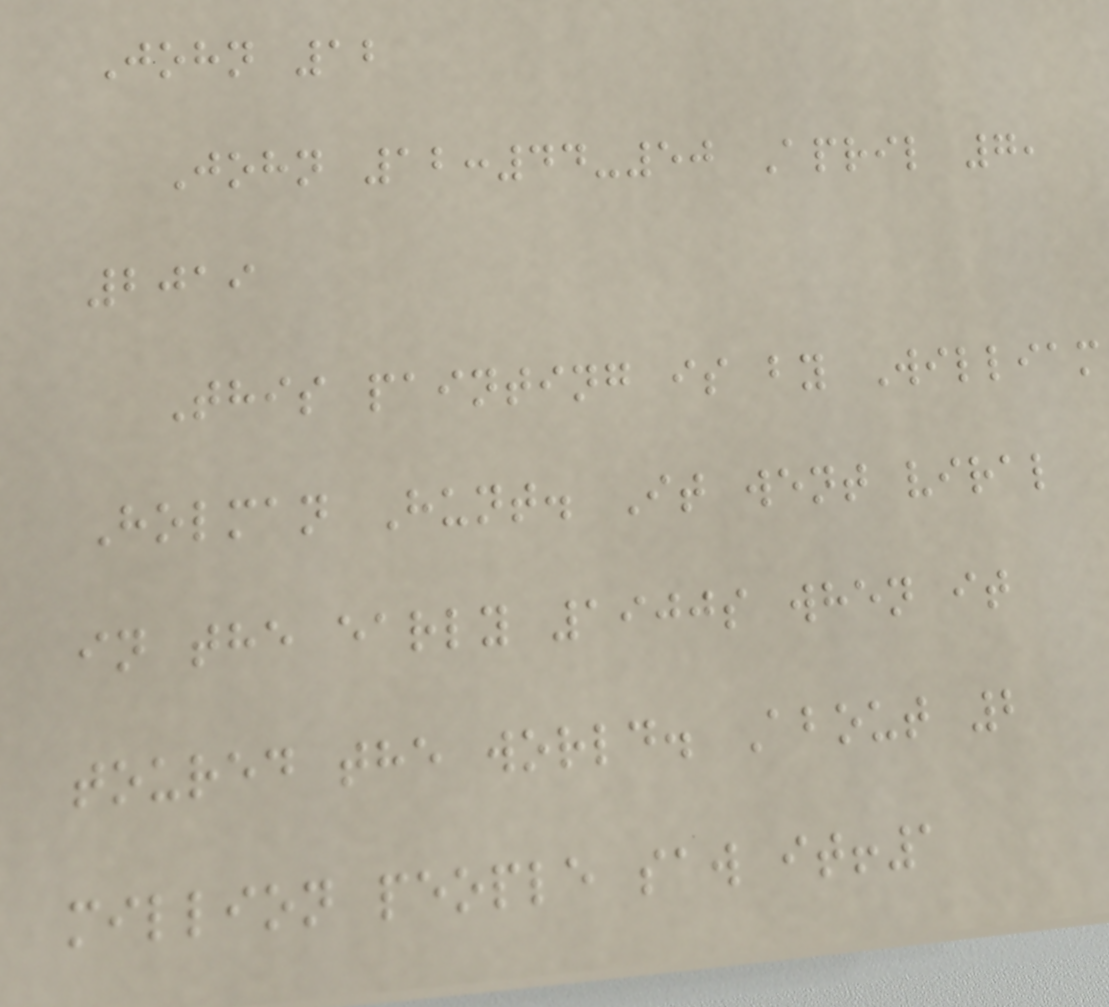John 12
John 12:44-50 April 7,
2019
This painting is by William
Holman Hunt. It went viral
in the early 1900s when it
toured the world. About 2
million people saw it!1
